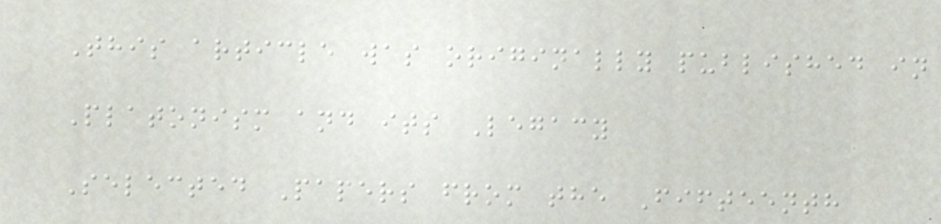This article was originally published in
Platonism and its Legacy
Selected Papers from the Fifteenth
